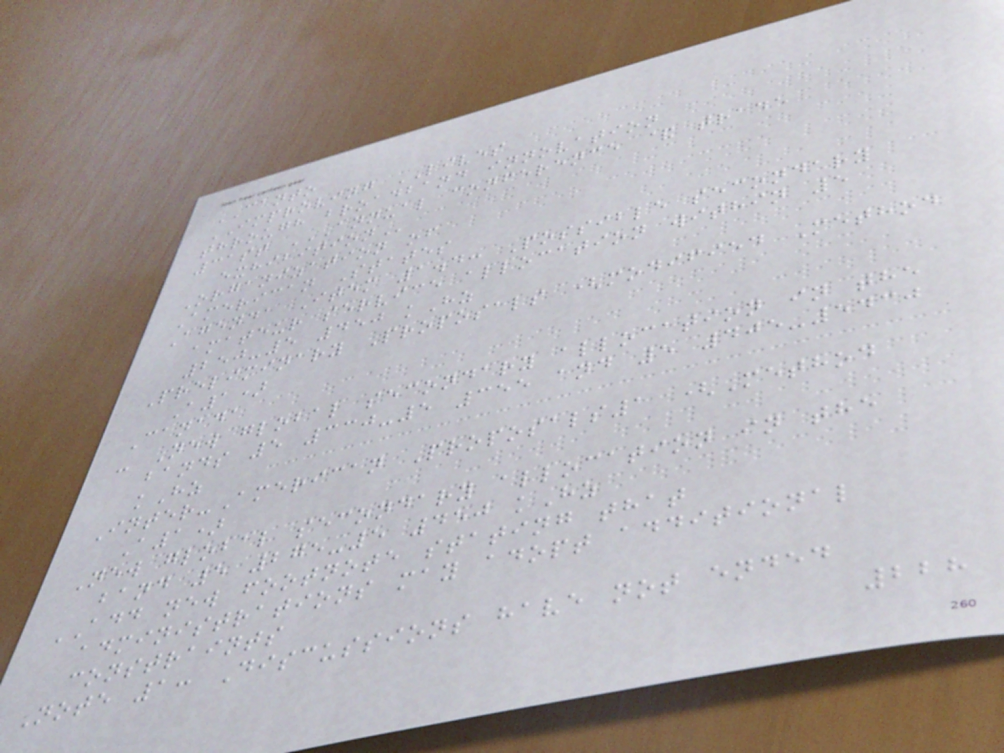CANTO
IMPROVING LIVES
through broadband innovation
31st ANNUAL CONFERENCE & TRADE
EXHIBITION
Organization of
American States
Agenda Item 1.4: Possible secondary
amateur service allocation within 5
250-5 450 kHz
Preliminary Proposals (modified Method
A1)
Canada
- New global secondary allocation in the
bands 5 330-5 355 and 5 405-5430
kHz
Inter-American Proposals1 (Method
A1)
New global secondary allocation in the
band 5 275-5 450 kHz
ADD new footnote stating that
administrations may adopt additional
constraints
Note 1: Discussions have not ended
228
